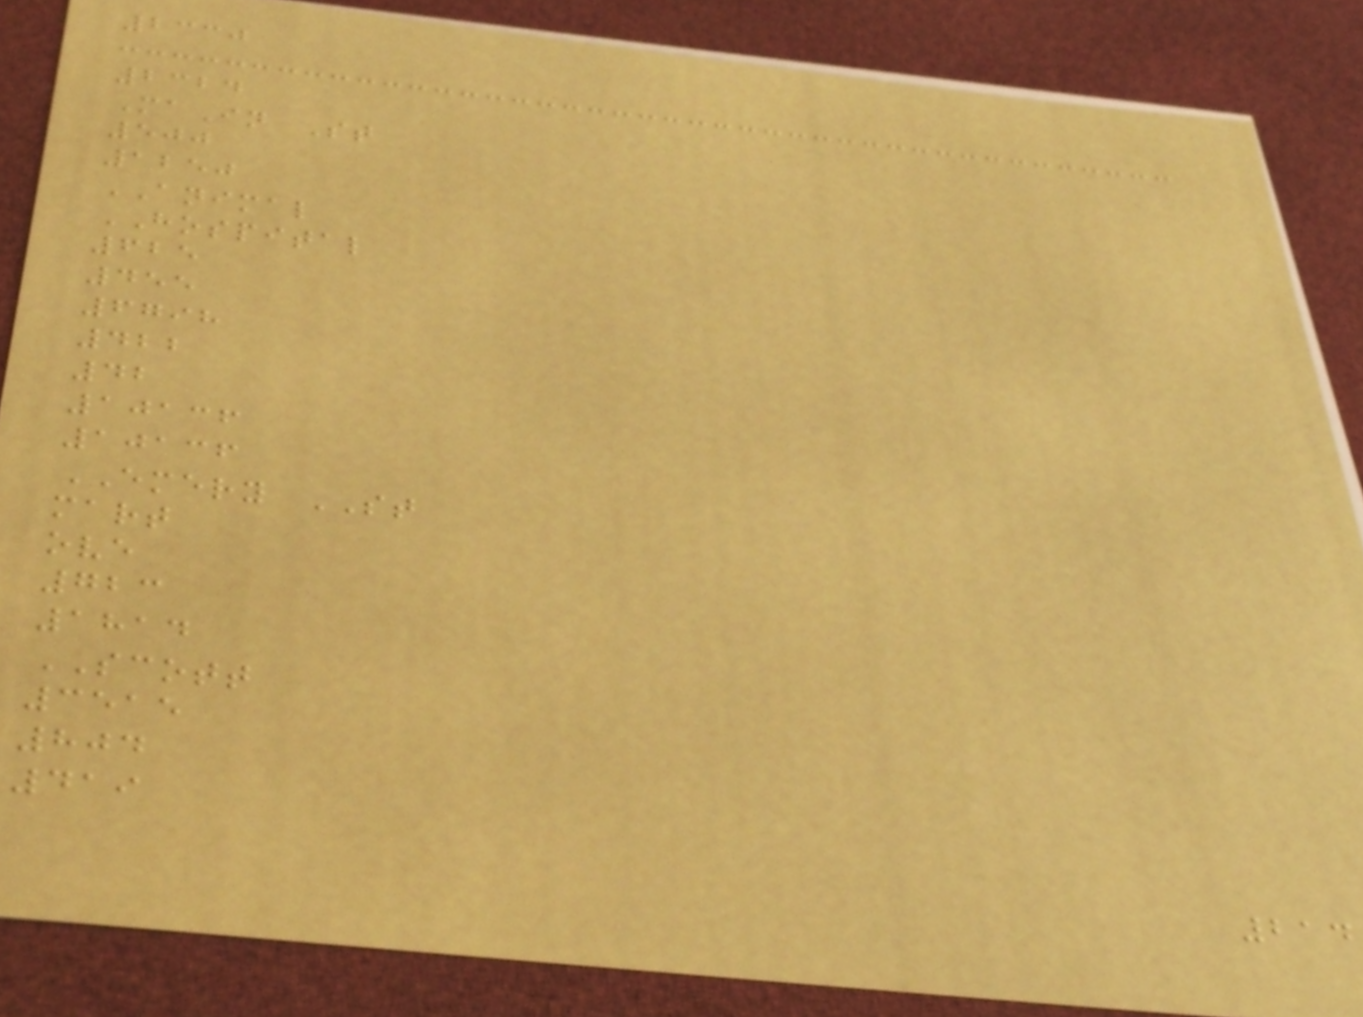2330
2324
MaIn St
500
1250
ANIMAL
HOSPITAL
625
455
6798
422
42
10136
10136
EMERY ST
mart
ove
723
1814
SCOTT
3515
804
419
214
